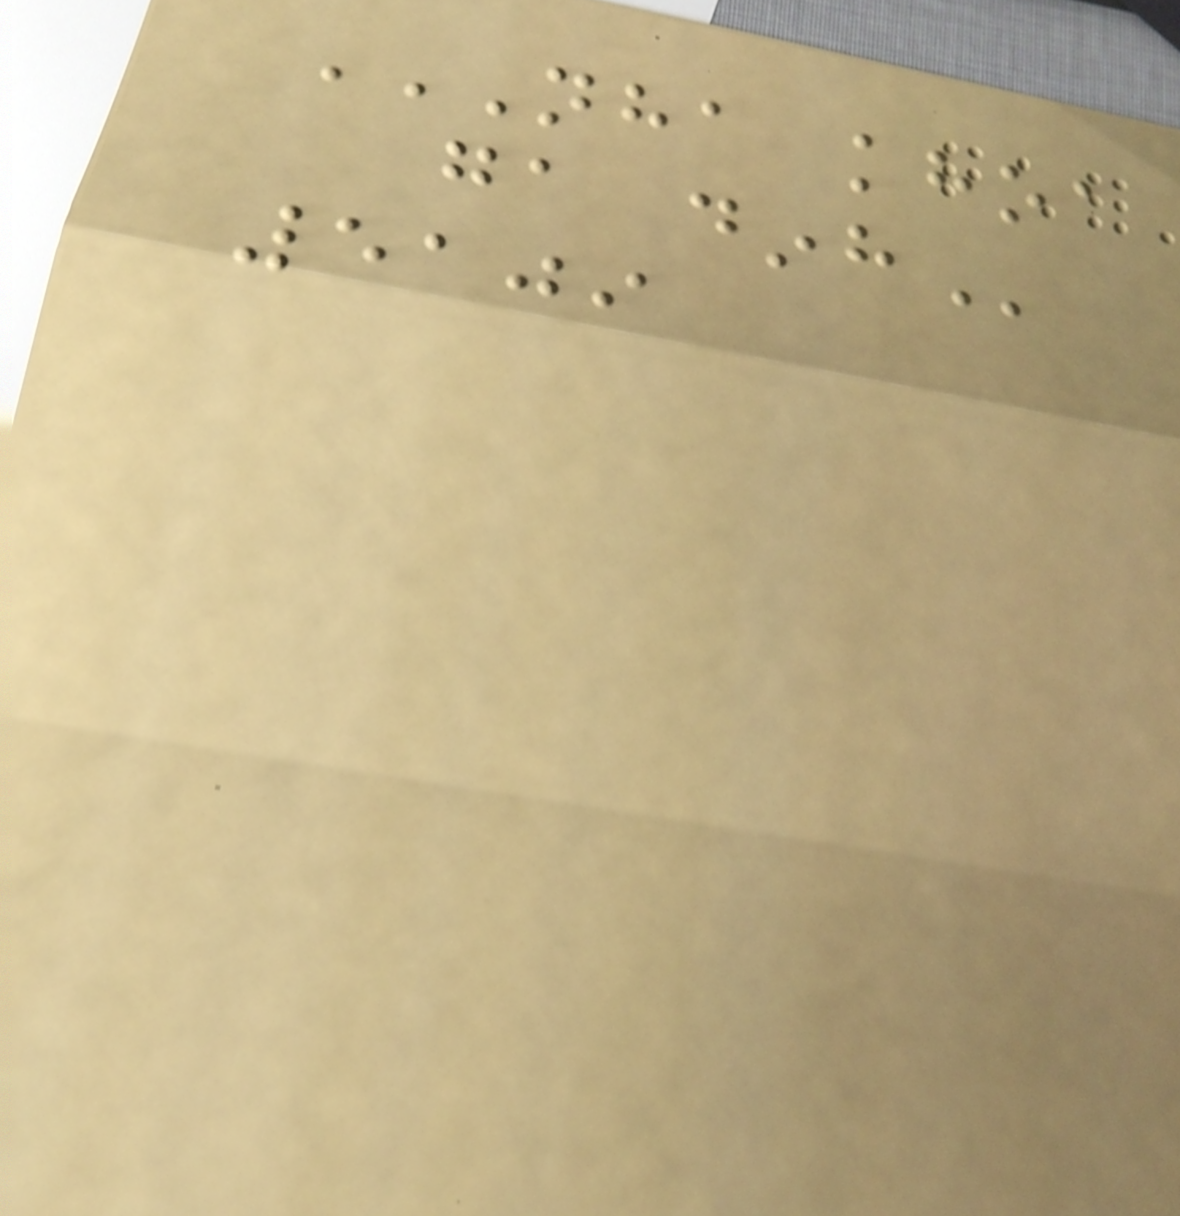NHA KHOA
GA DINH
5109
